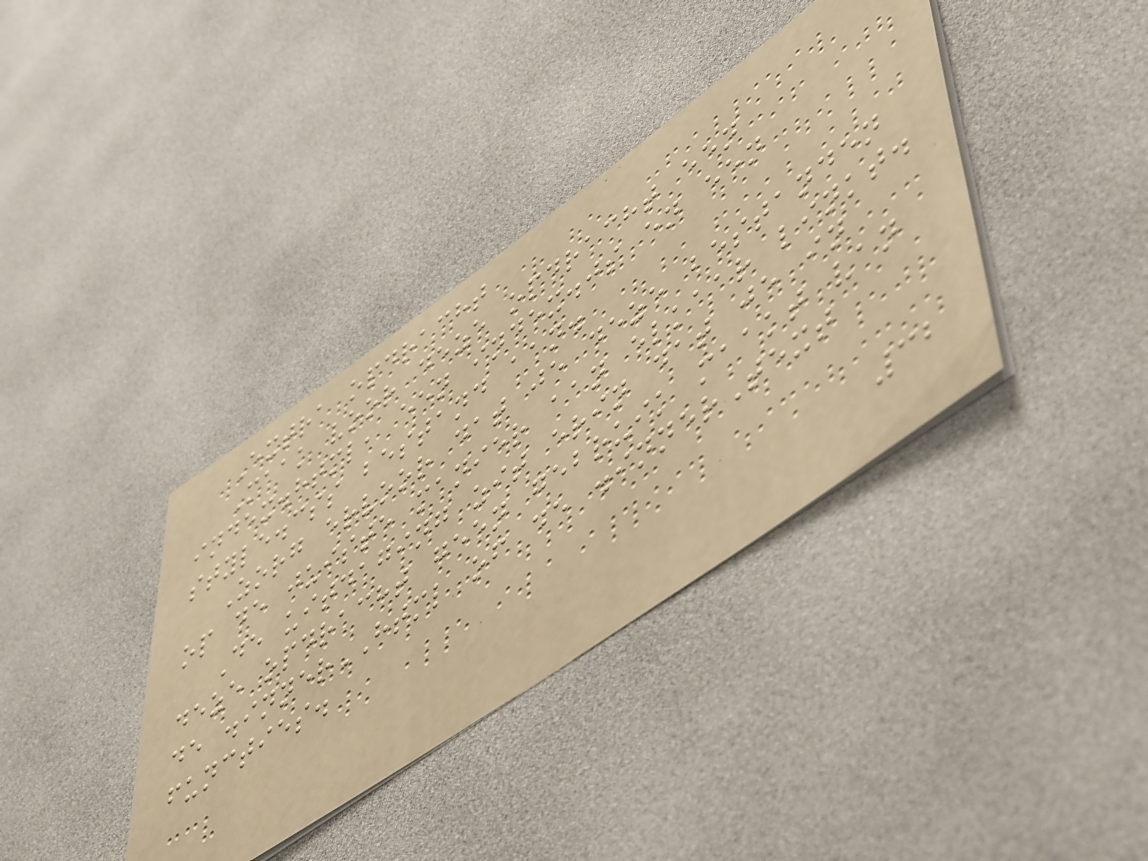Extra opdracht
Maak voor deze opdracht een
index.html, een index.js en een
style.css bestand aan.
Zorg ervoor dat je deze bestanden
op de juiste manier aan elkaar linkt.
De uitdaging zit erin dat je in
deze opdracht geen gebruik maakt van
de .innerHTML of de .innerText
functies.
32
